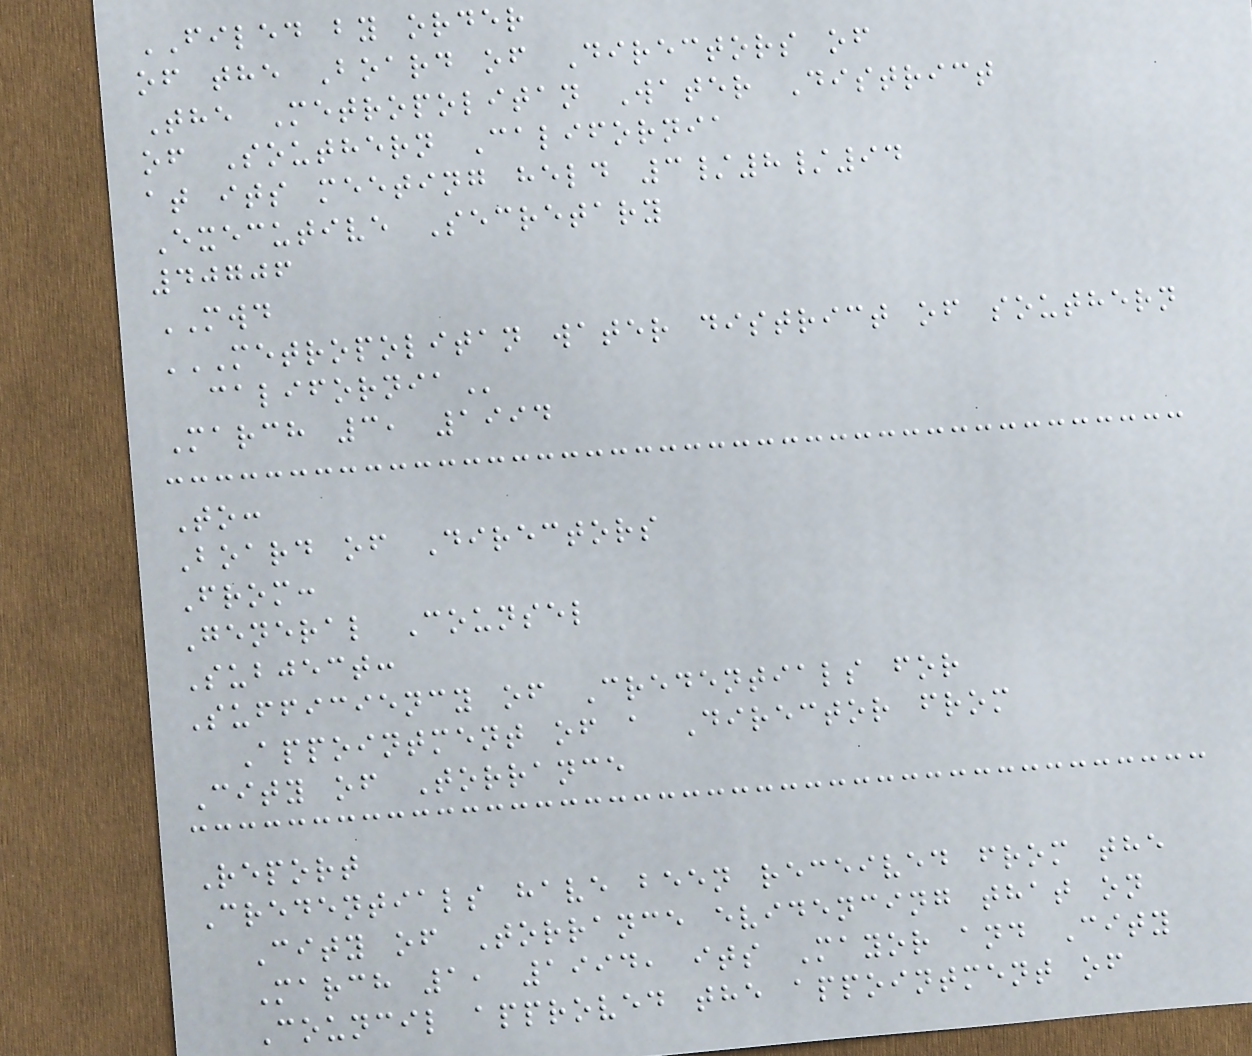FILED by order
of the Board of Directors of
The Metropolitan Water District
of Southern California
at its meeting held 3/8/94
Executive Secretary
40706
MWD
METROPOLITAN WATER DISTRICT OF SOUTHERN
CALIFORNIA
March 3, 1994
To:
Board of Directors
From:
General Counsel
Subject:
Sufficiency of Credentials for
Appointment of a Director from
City of Torrance
Report
Credentials have been received from the
City of Torrance evidencing that on
March 1, 1994, its Mayor and City
Council approved the appointment of
